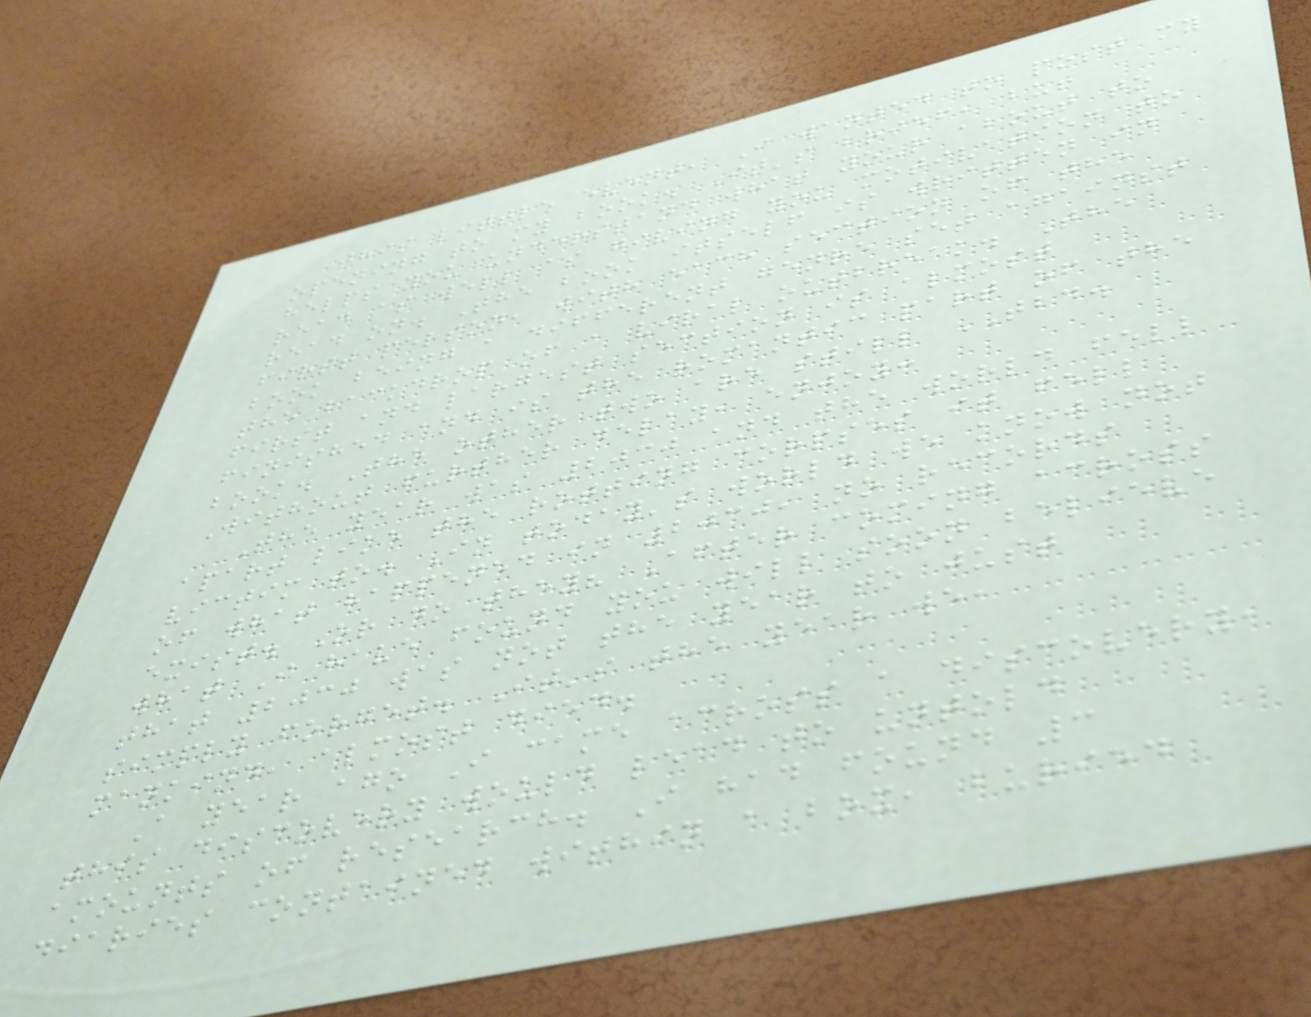this little event, I wanted to post my
opening to my book. It's brief, but
helps you understand what your about to
read as well as giving you motivation to
read on. The book itself is written in
first person, with each section of the
book being a different genre set against
the backdrop of a viral outbreak. The
first and largest section is almost
finished and is the romantic part of the
book. The other two are still TBD.
Without further delay, enjoy:
The year was 2030 and the world fell
apart like the rotting corpses it fell
victim to. In today's world we know not
of what happened in 2030, no records
exist. Or do they? After coming across
what I have found you will soon believe
that 2030 was not the year to just
simply forget. It's the year we,
mankind, almost died.
A year ago I came across a discovery,
this discovery would lead to untold
amounts of research. I had found 3
diaries contained within a box, buried
